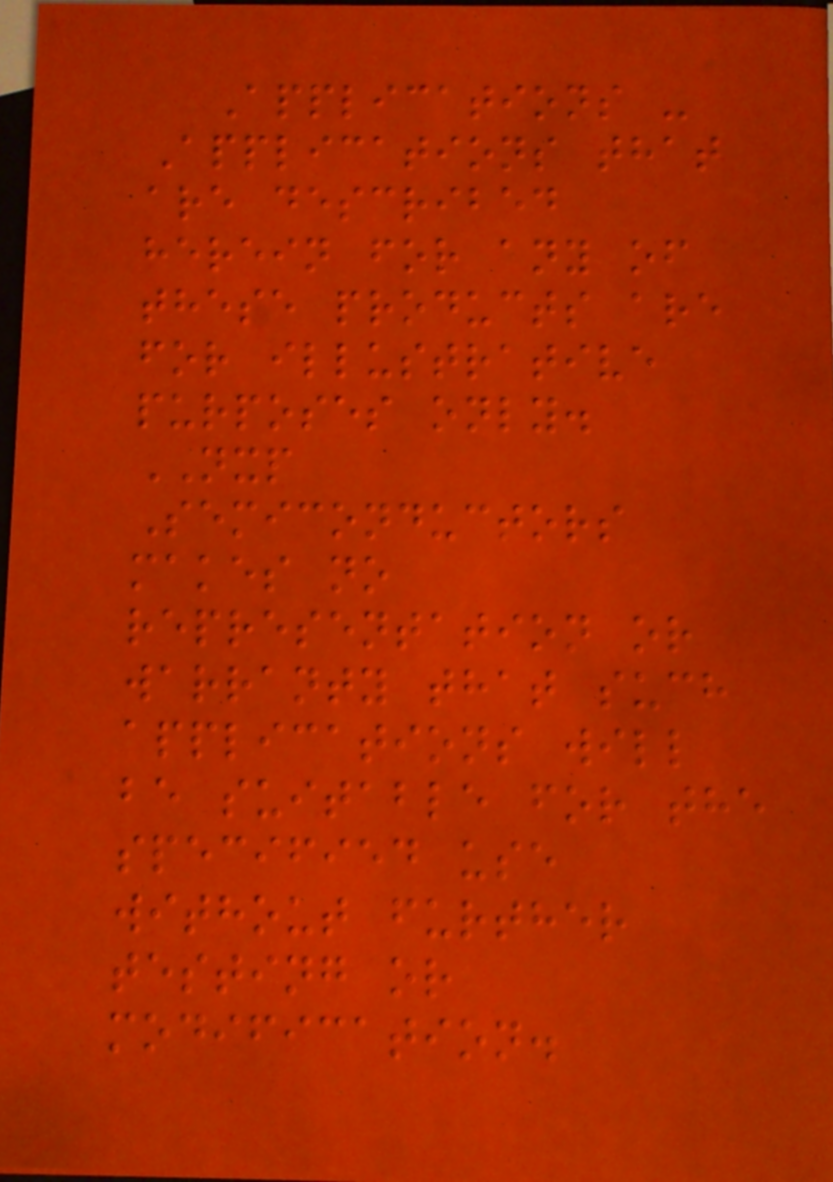Applications -
Applications that
are described
herein for any of
these products are
for illustrative
purposes only.
NXP
Semiconductors
makes no
representation or
warranty that such
applications will
be suitable for the
specified use
without further
testing or
modification.
